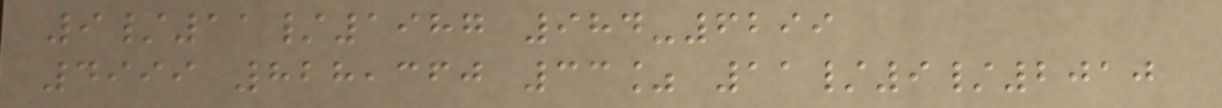9/11/1987 984-6299
4999 828,360 33% 11/9/2010
